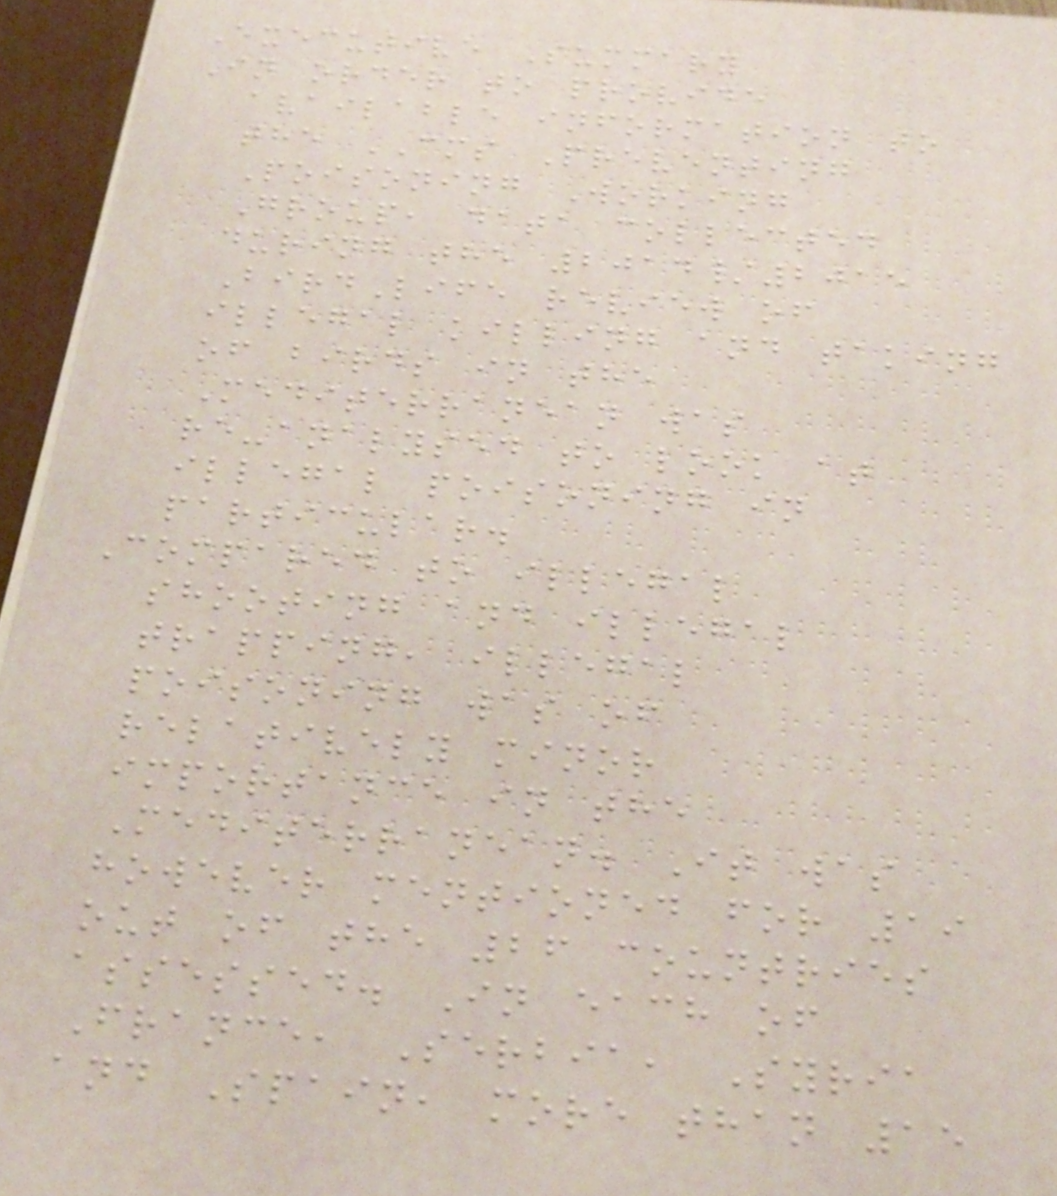Executive Summary
In order to provide
available information to
the CMS Preventing
Poisoning Working
Group, data collected
during the 2014/2015
BirdLife review of
illegal killing and taking
of birds in the
Mediterranean was
re-analysed to look at
illegal poisoning in
particular.
Compared to illegal
shooting and illegal
trapping, illegal
poisoning was of
relatively minor
importance in the
Mediterranean. It was
however mentioned for 19
out of the 26 countries
assessed. In each of
France, Serbia, Syria
and Spain, more than 15
